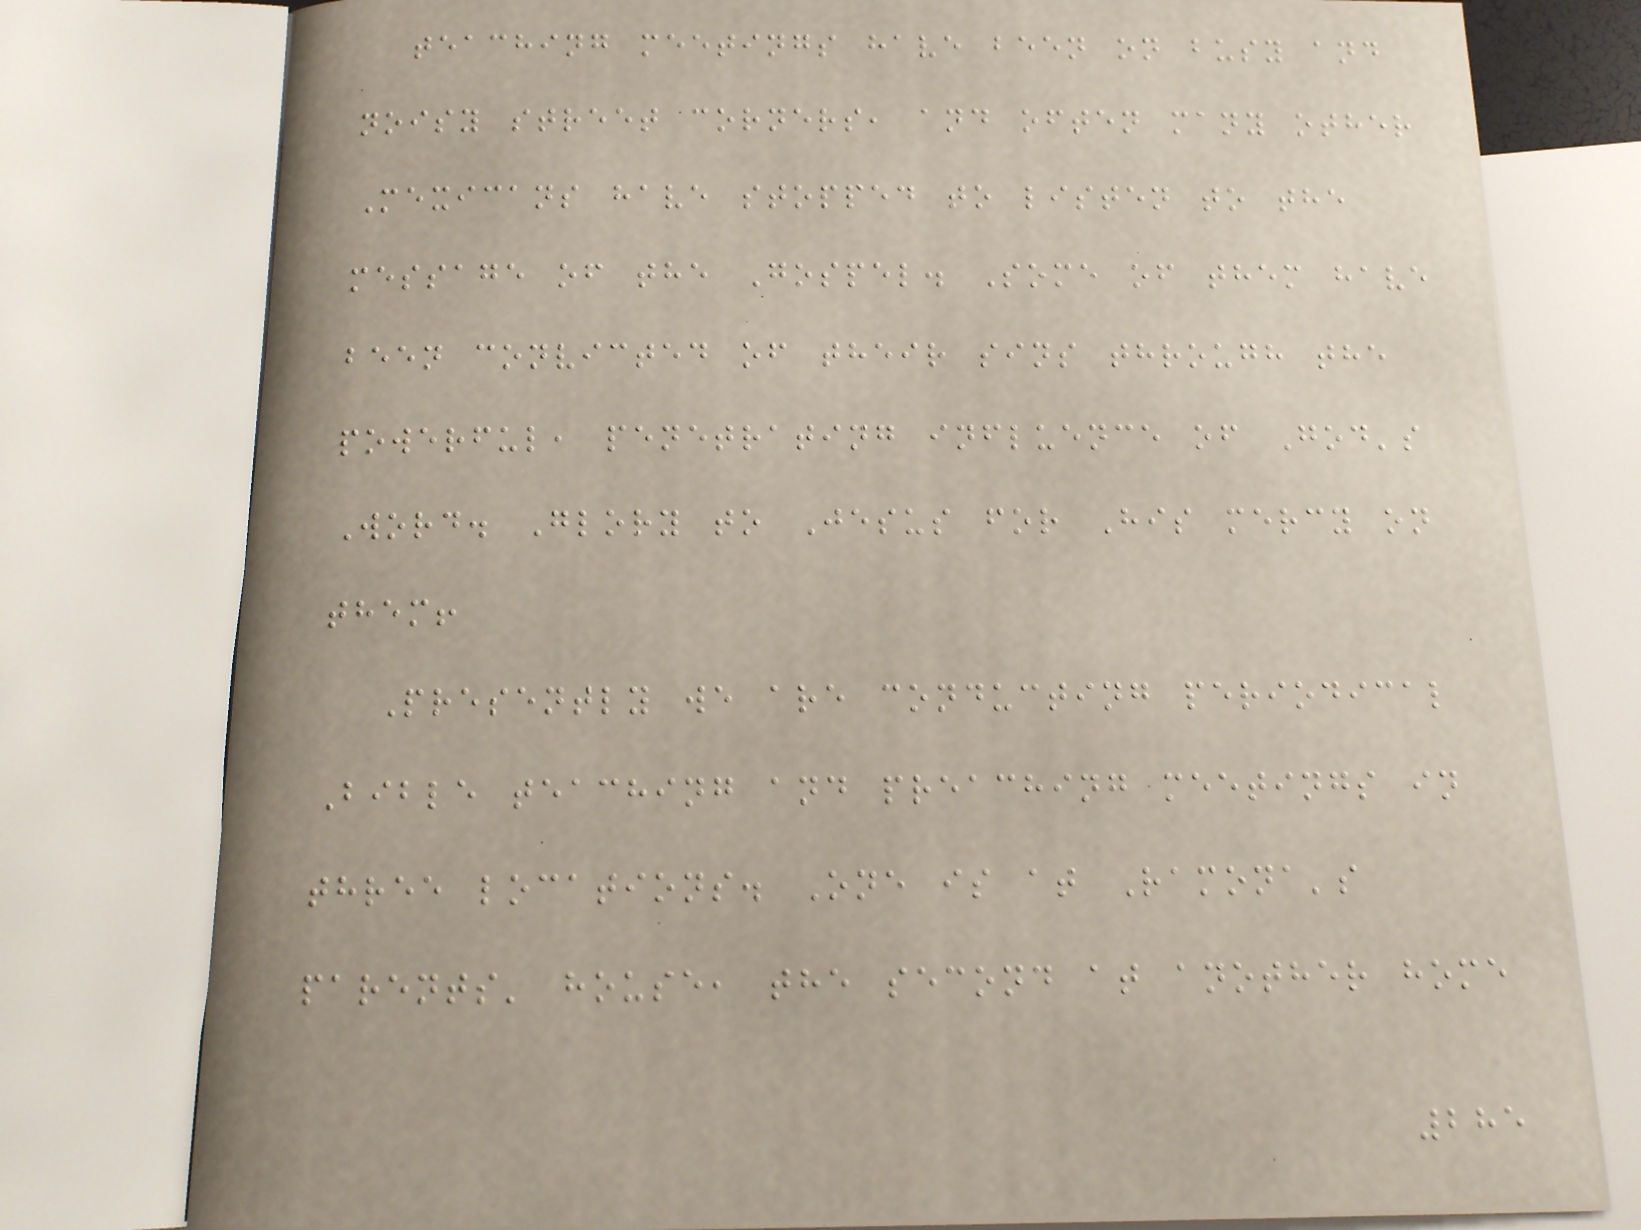teaching meetings have been on busy and
noisy street corners, and often many other
Mexicans have stopped to listen to the
message of the Gospel. Some of them have
been convicted of their sins through the
powerful, penetrating influence of God's
Word. Glory to Jesus for His mercy on
them!
Presently we are conducting periodical
Bible teaching and preaching meetings in
three locations. One is at Ramona's
parents' house, the second at another home
285
